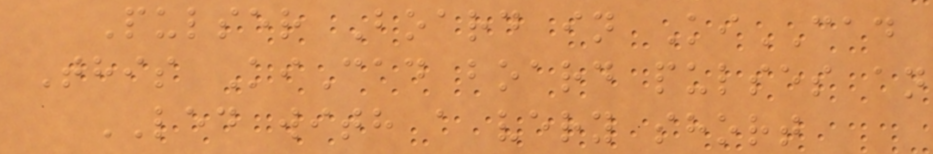Pulser Board in KiCAD
This KiCad board pulses an
LED with a very short
